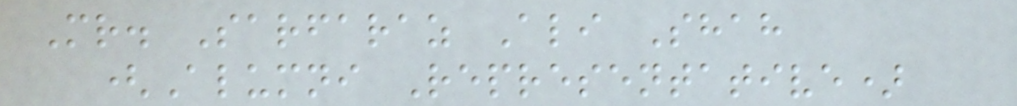Mr. Sarfaraz Ali Shah
(Alumni Representative)
